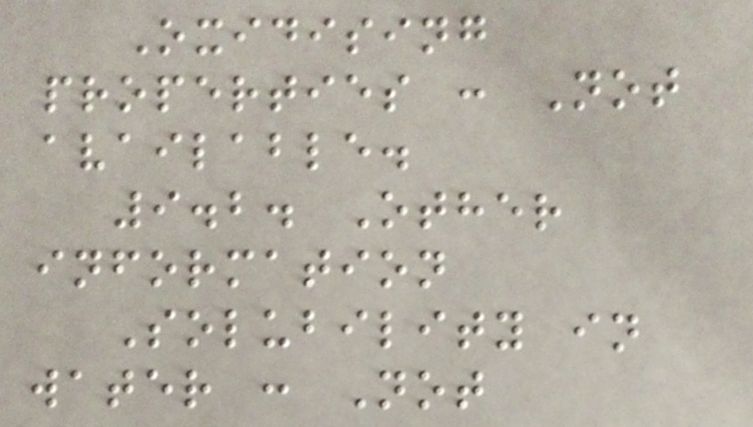Oxidising
properties : Not
available.
9.2. Other
information
Solubility in
water : Not
